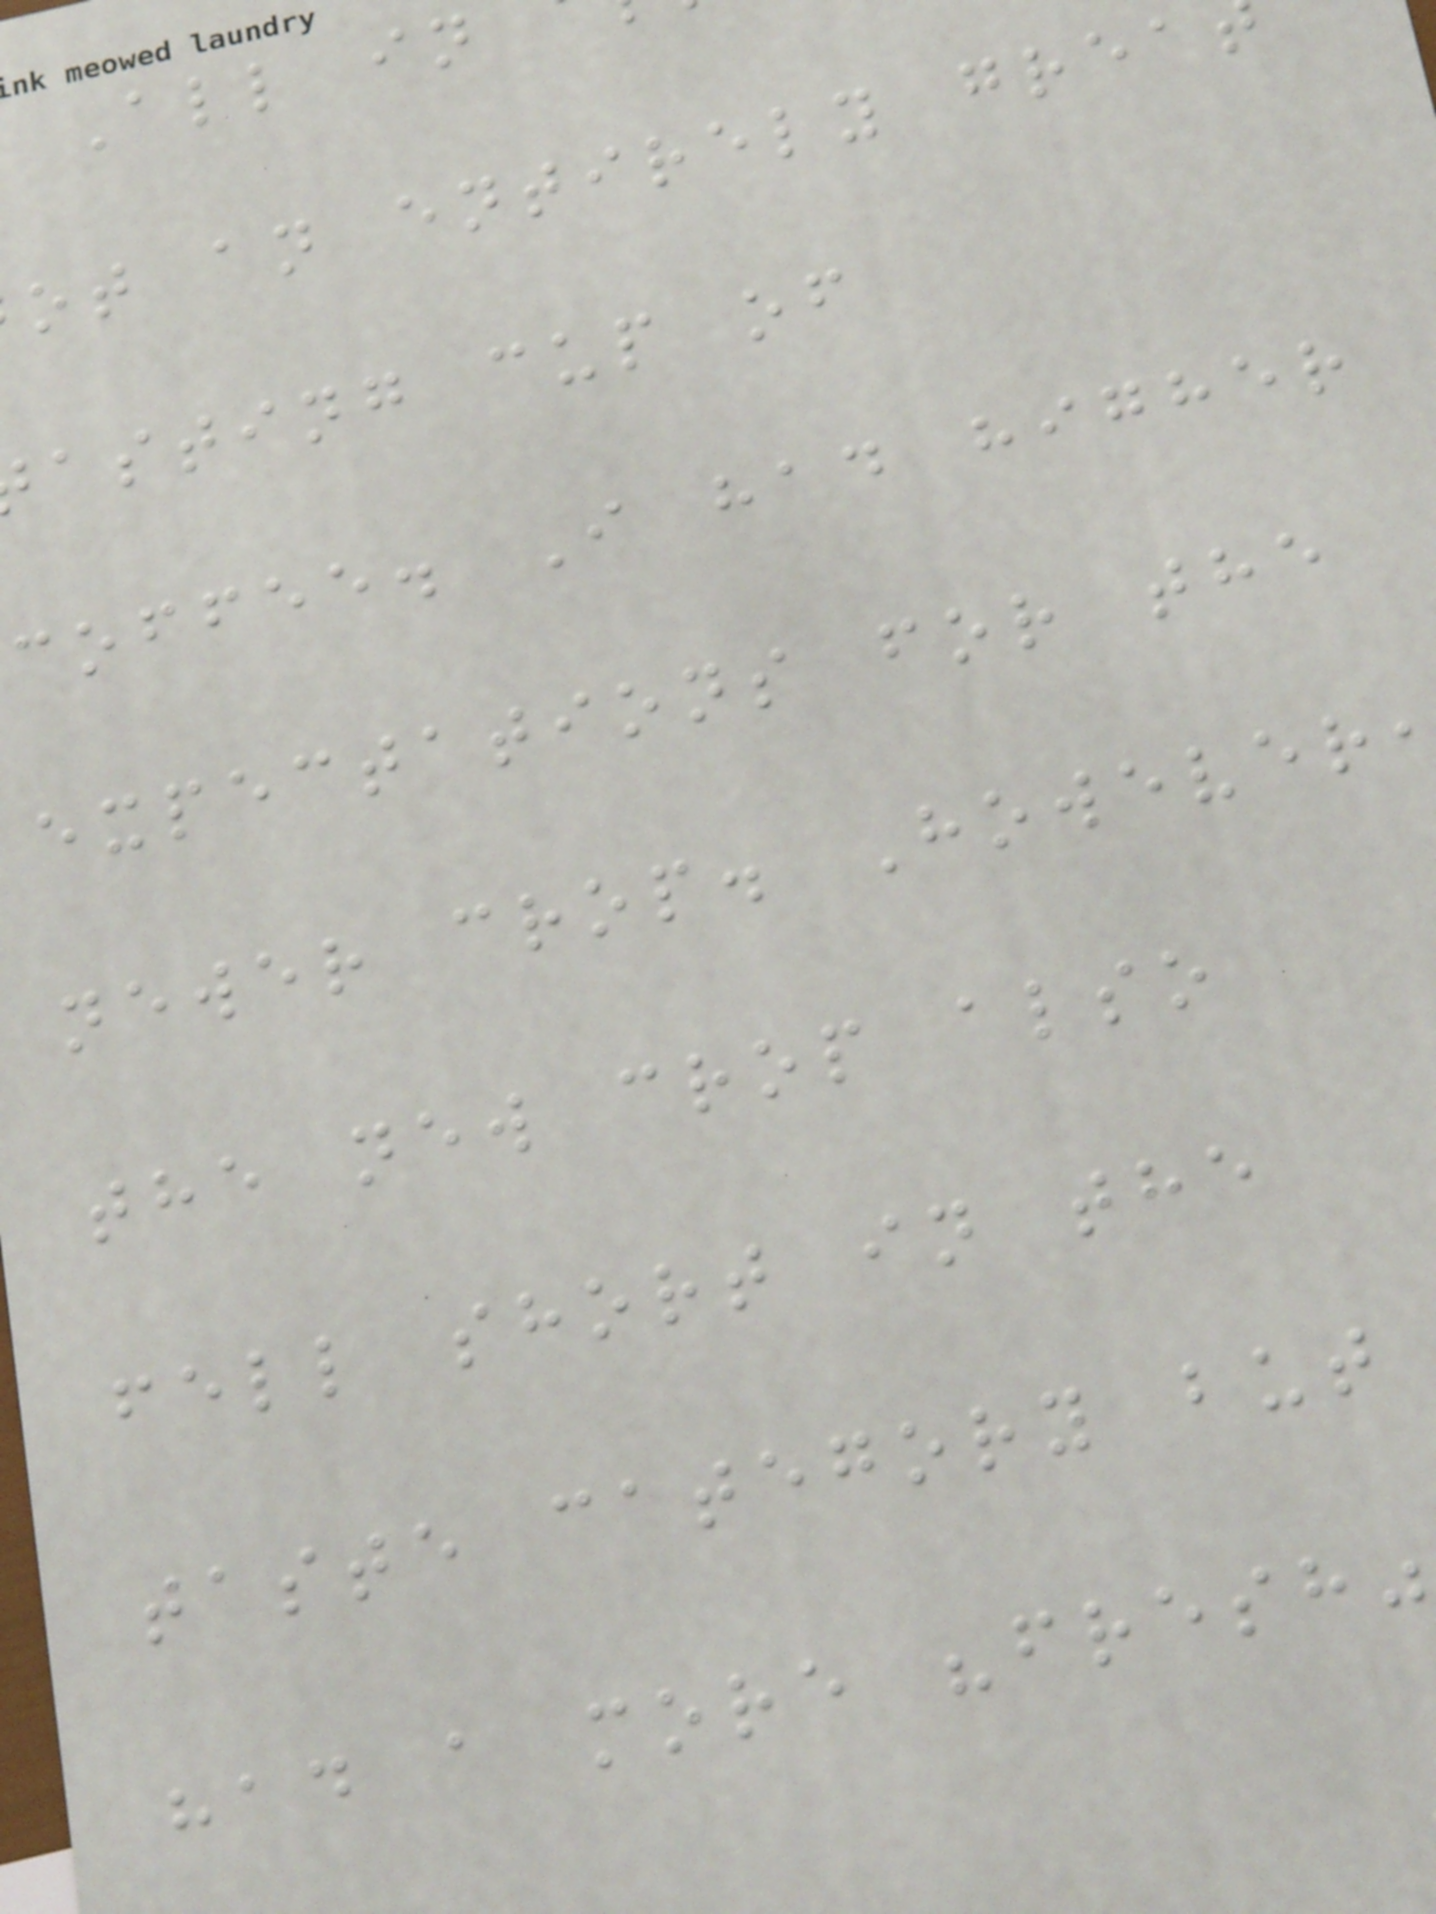All in
ot an entirely grea
asting cup of
coffee. I had higher
expectations for the
newer crop. However
the new crop also
fell short in the
taste category but
had a more "fresh"
